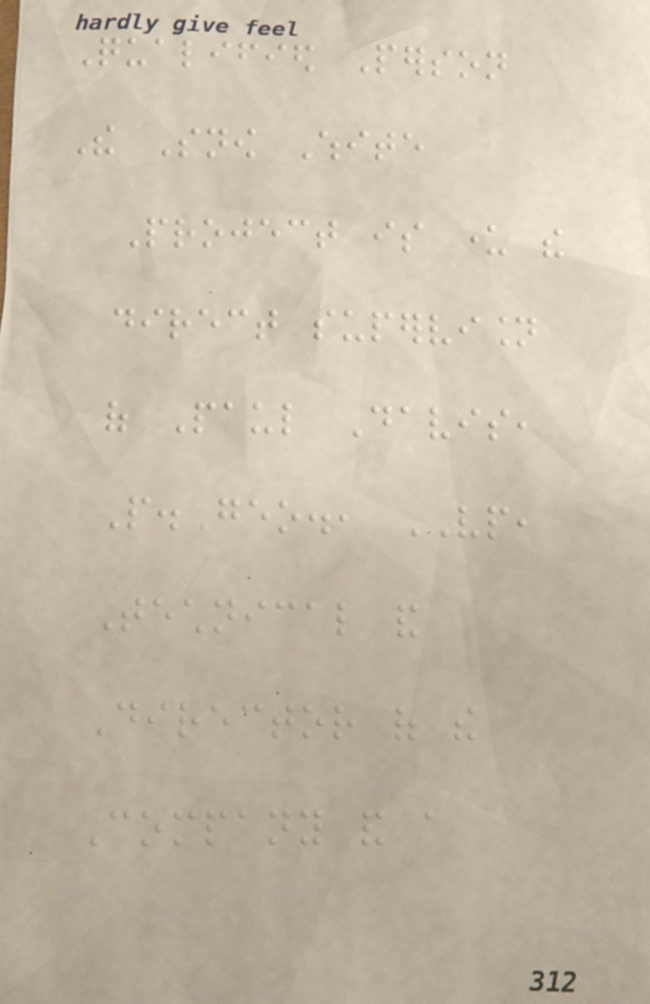Qualified Person
The Snow White
Project is under the
direct supervision
of Paul Davis,
P.Geo., VP,
Technical and
Director of the
Company and a
